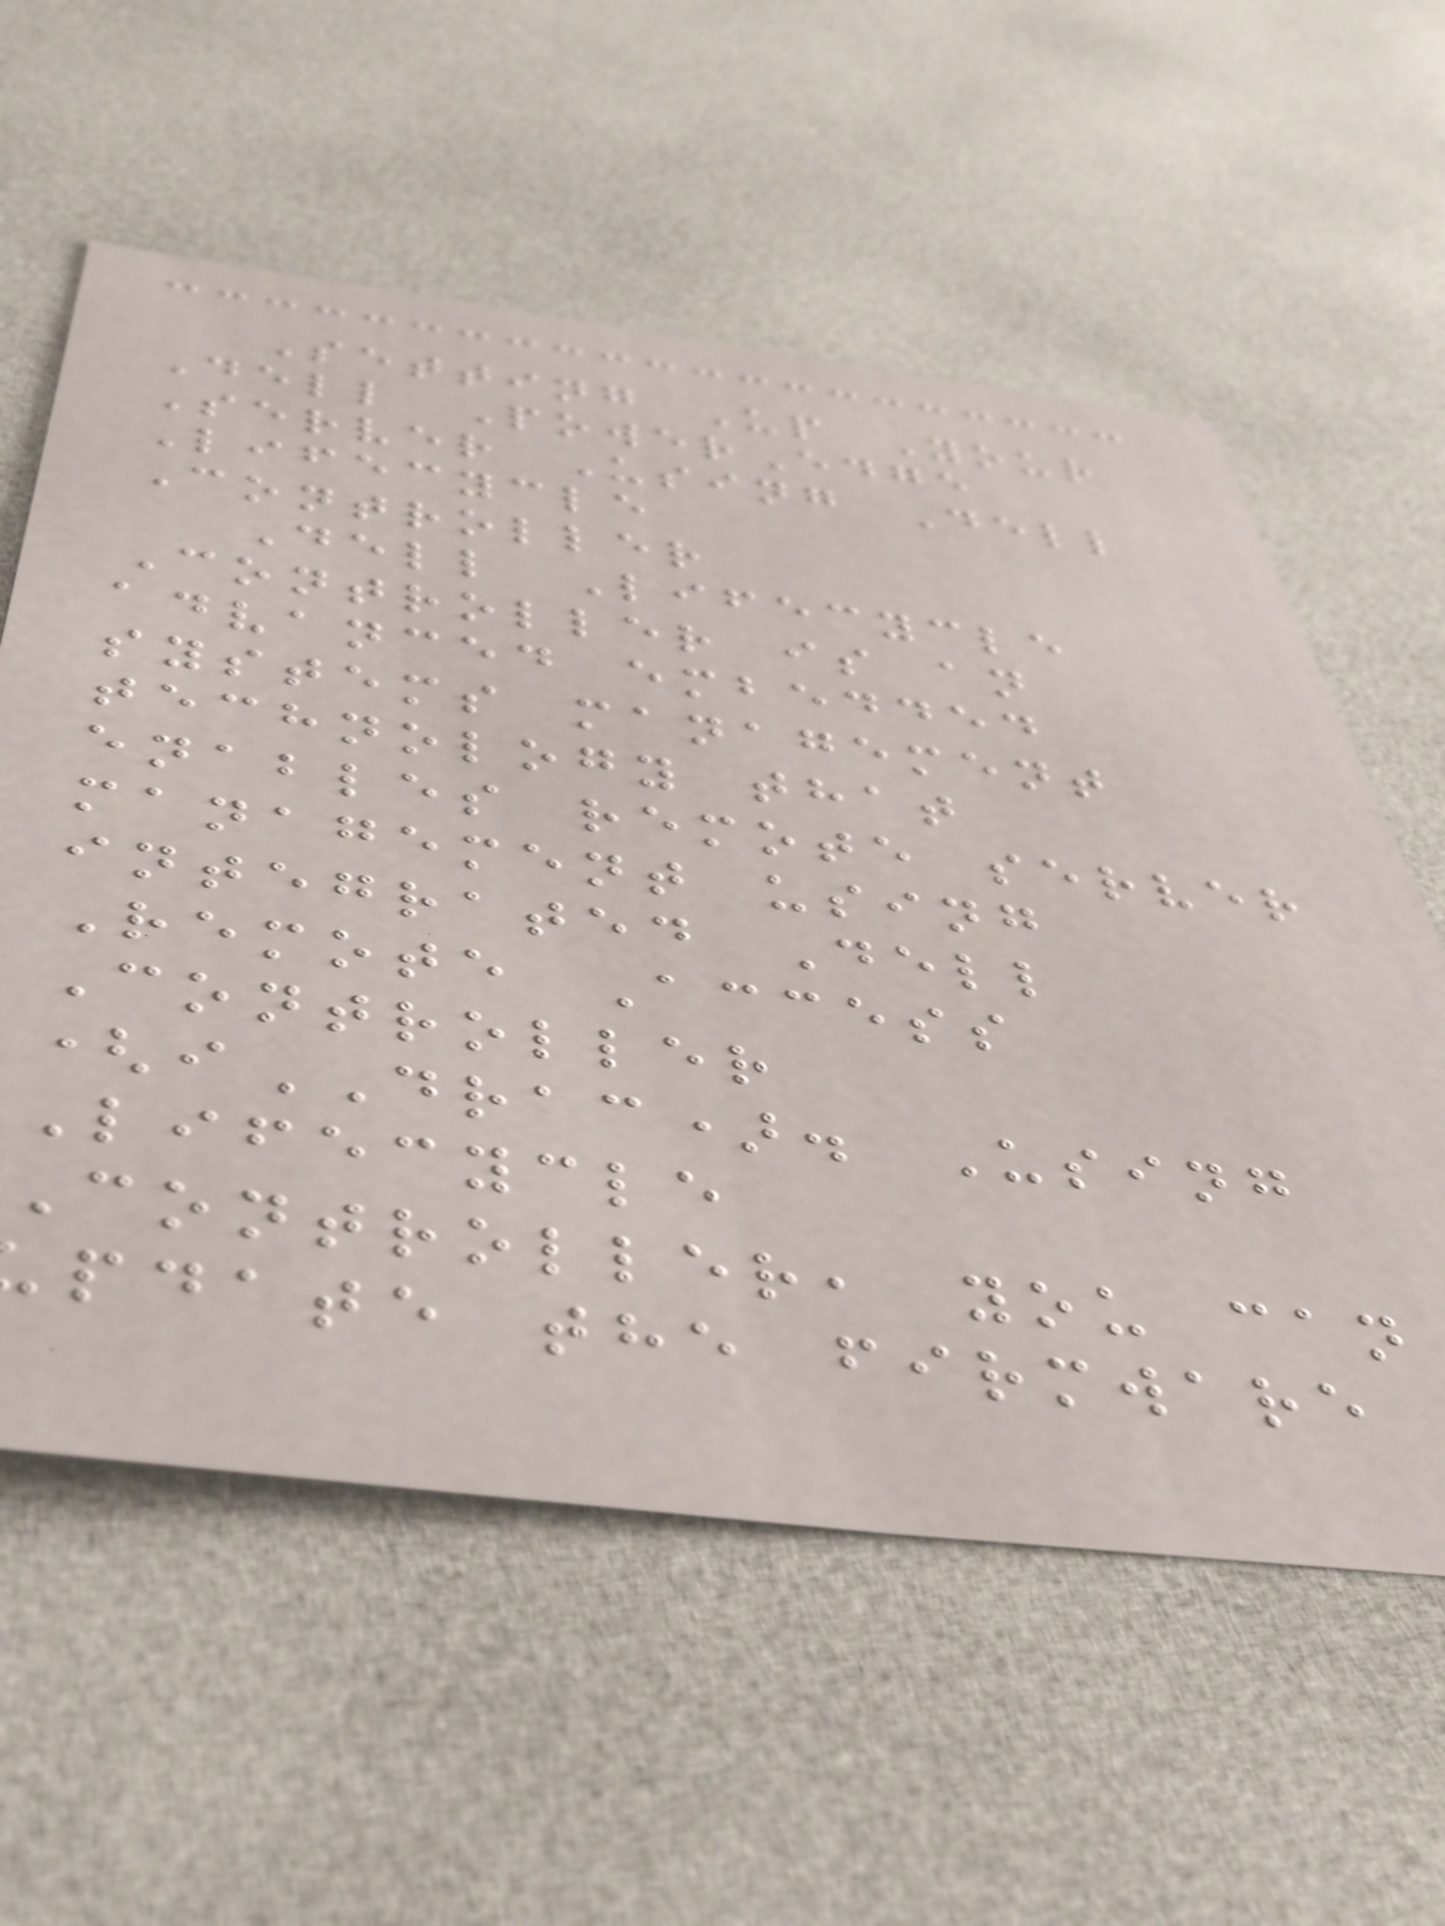Setting Up Your
Dell PowerEdge
Server Using Dell
Lifecycle
Controller
Dell Lifecycle
Controller is an
advanced embedded
systems management
technology that
enables remote server
management using
integrated Dell
Remote Access
Controller
(iDRAC). Using
Lifecycle
Controller, you can
pdate the firmware
